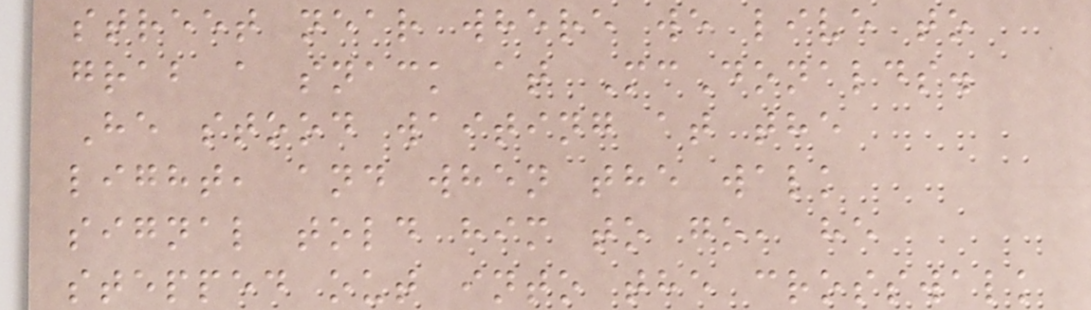street near where we live to
grab a snack at McDonalds.
He stood waiting at the
light, and when the walk
signal told him to go, he
stepped out into the crosswalk
